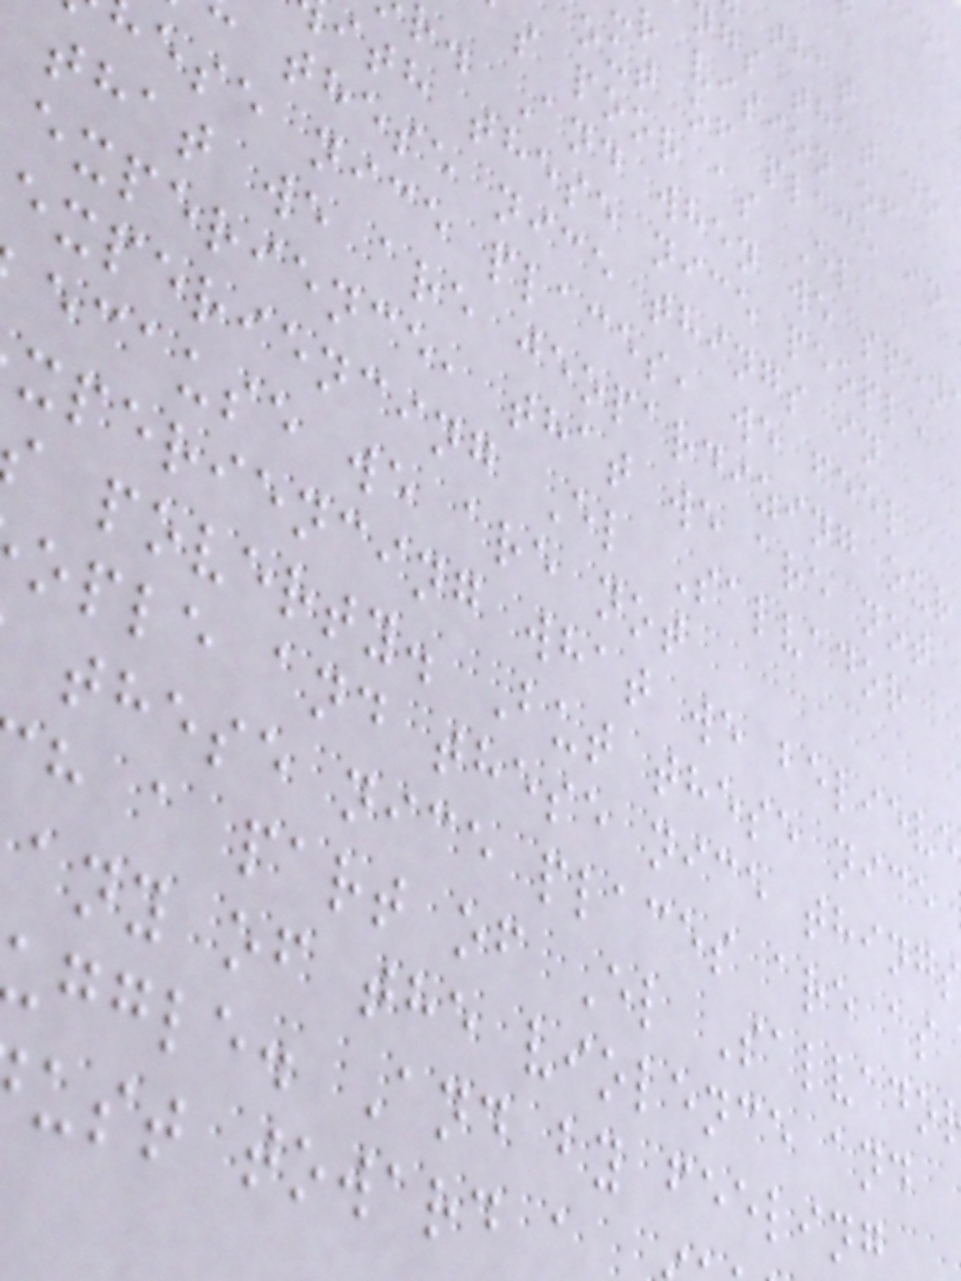ngs that do
r vision of
out of place in
s poor as El
r. And when we spen
ith these nice people
these nice things in
ese nice places, we feel
that we are jeopardizing our
experience, that we are not
experiencing El Salvador
ecause we are not
xperiencing what we believe
poverty. But these nice
ople and these nice things
these nice places are as
h a part of El Salvado
any of the violence and
ggle. And by feeling
ust toward a
